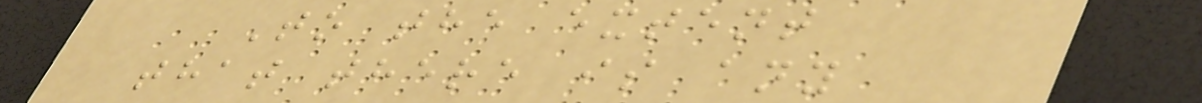To the extent
that there is any
